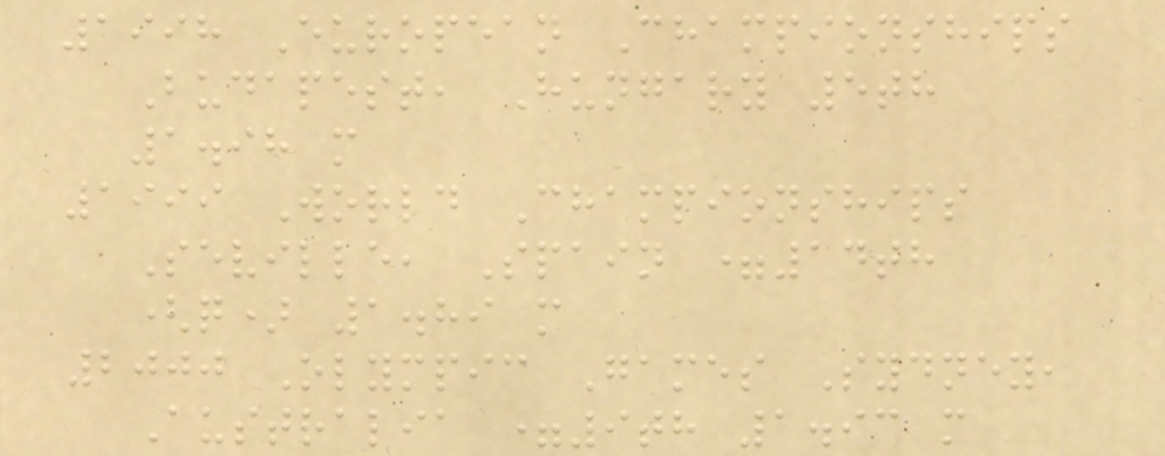1998 European Championships
Budapest, Hungary 5th
1.98 m
1999 World Championships
Seville, Spain =14th
(q) 1.89 m
2000 Olympic Games Sydney,
Australia =9th 1.93 m
